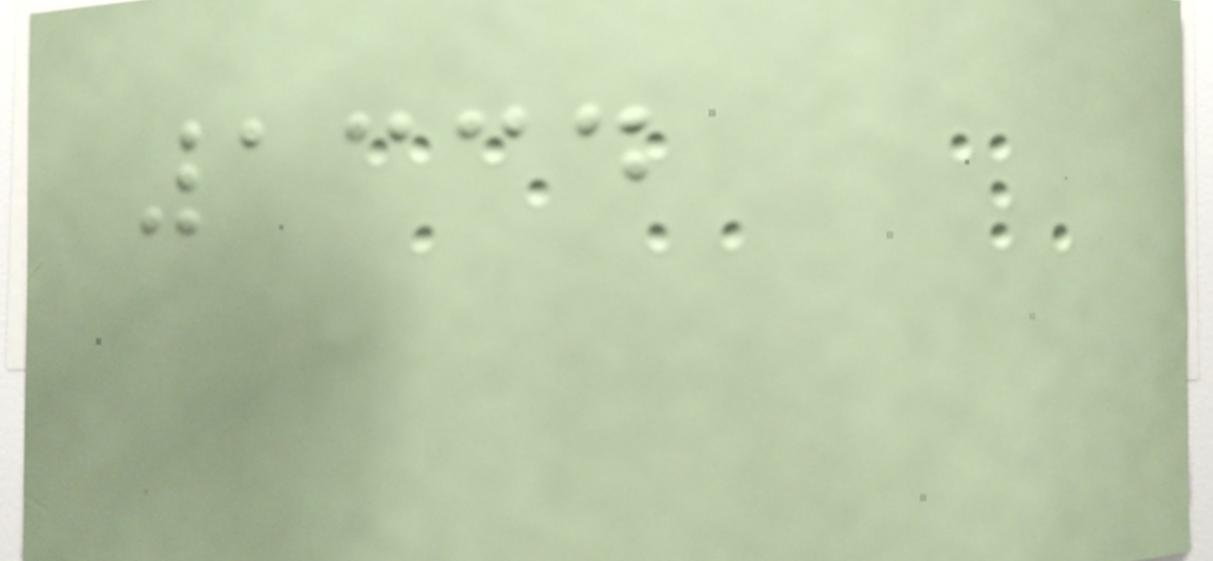1334
